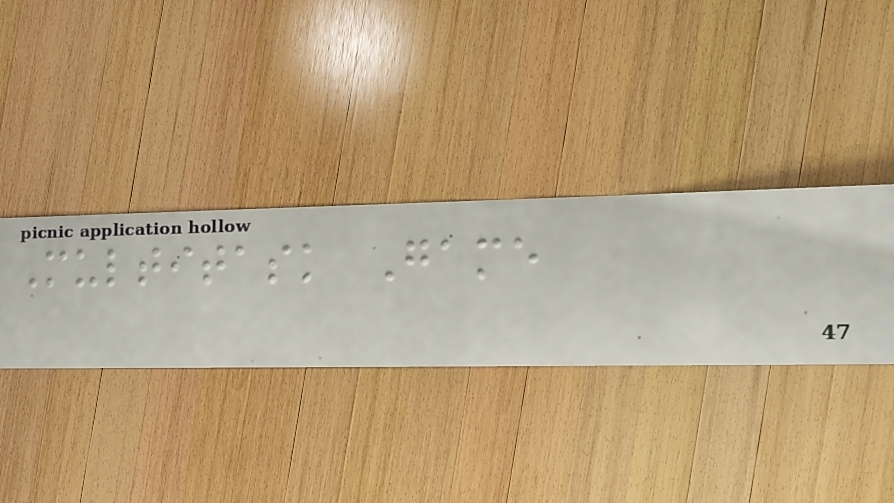Multitask Game
